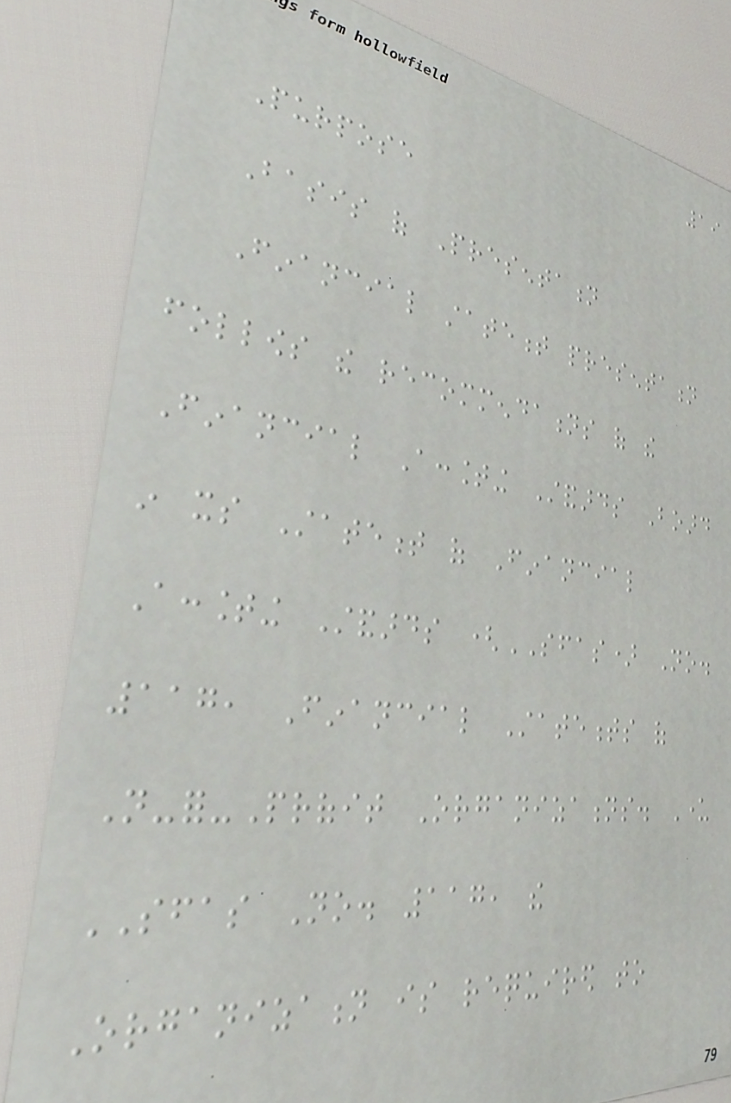19
Purpose
Basis of Presentation
Financial statement presentation
follows the recommendations of the
Financial Accounting Standards Board
in its Statement of Financial
Accounting Standards (SFAS) No.
117, Financial Statements of
Not-for-Profit Organizations. Under
SFAS No. 117, the
Organization is required to
